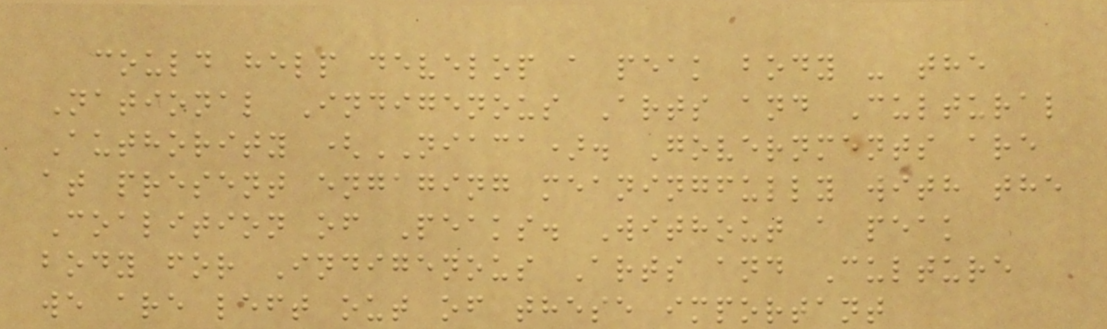could help develop a peak body - the
National Indigenous Arts and Cultural
Authority (NIACA). Governments are
at present engaging meaningfully with the
Coalition of Peaks. Without a peak
body for Indigenous Arts and Culture
we are left out of these important
